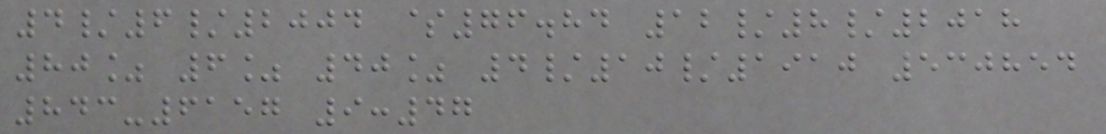4/6/2004 $76.84 12/8/2018
80% 6% 40% 4/10/1910 530854
843-6157 9:47
